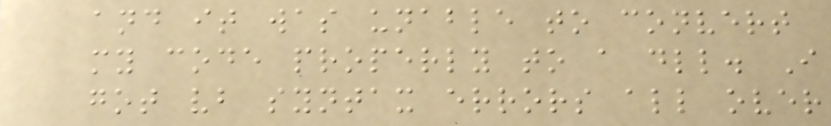and it was unable to convert
my code properly to a dll. I
got vb syntax errors all over
